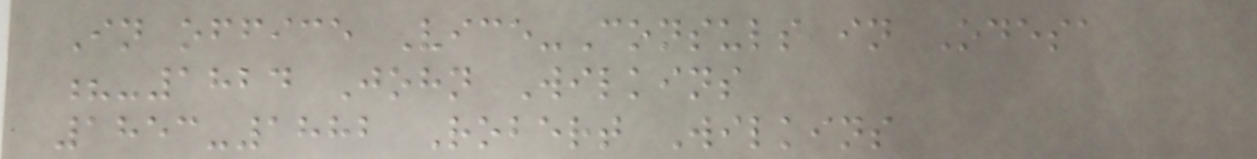In office Vice-Consuls in Odesa
?-1824 John Wilkins
1853-1882 Robert Wilkins
